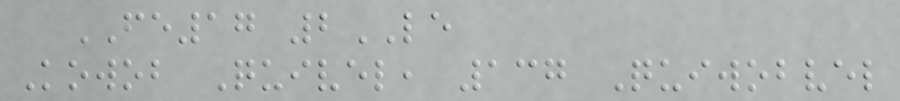FE17 2LE
Kowob Quivel, 137 Quiwobvel
